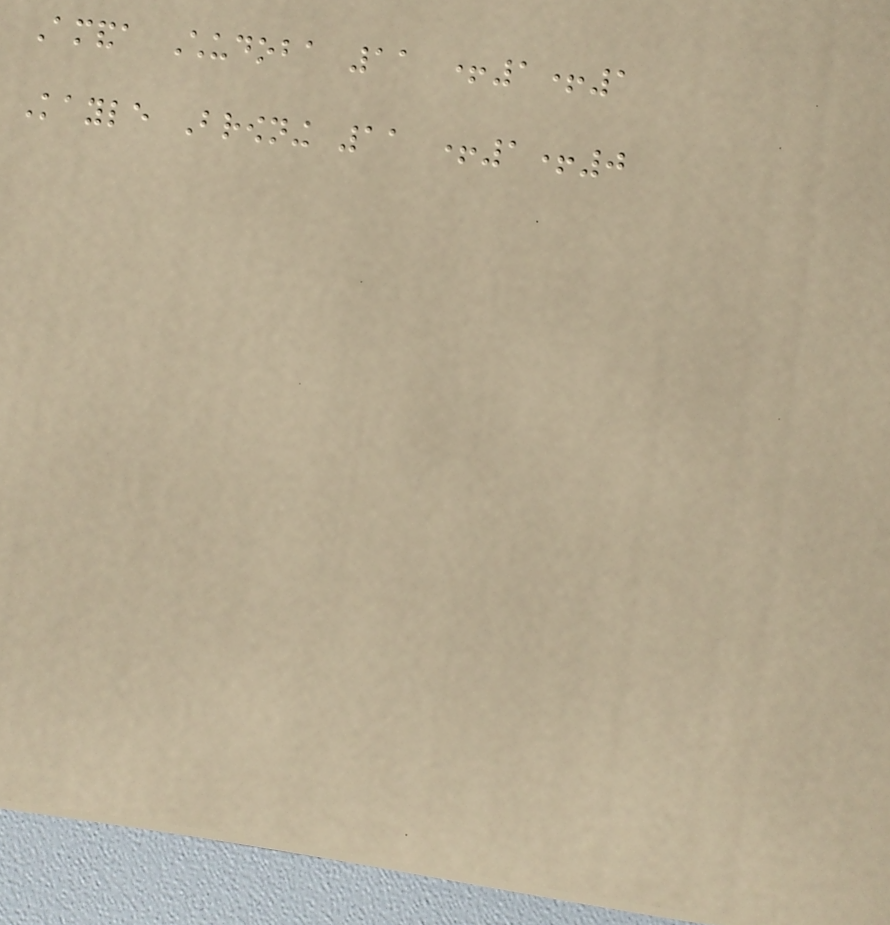Amanda Chudoba 11 +1+1
Kayle Browning 11 +1+0
